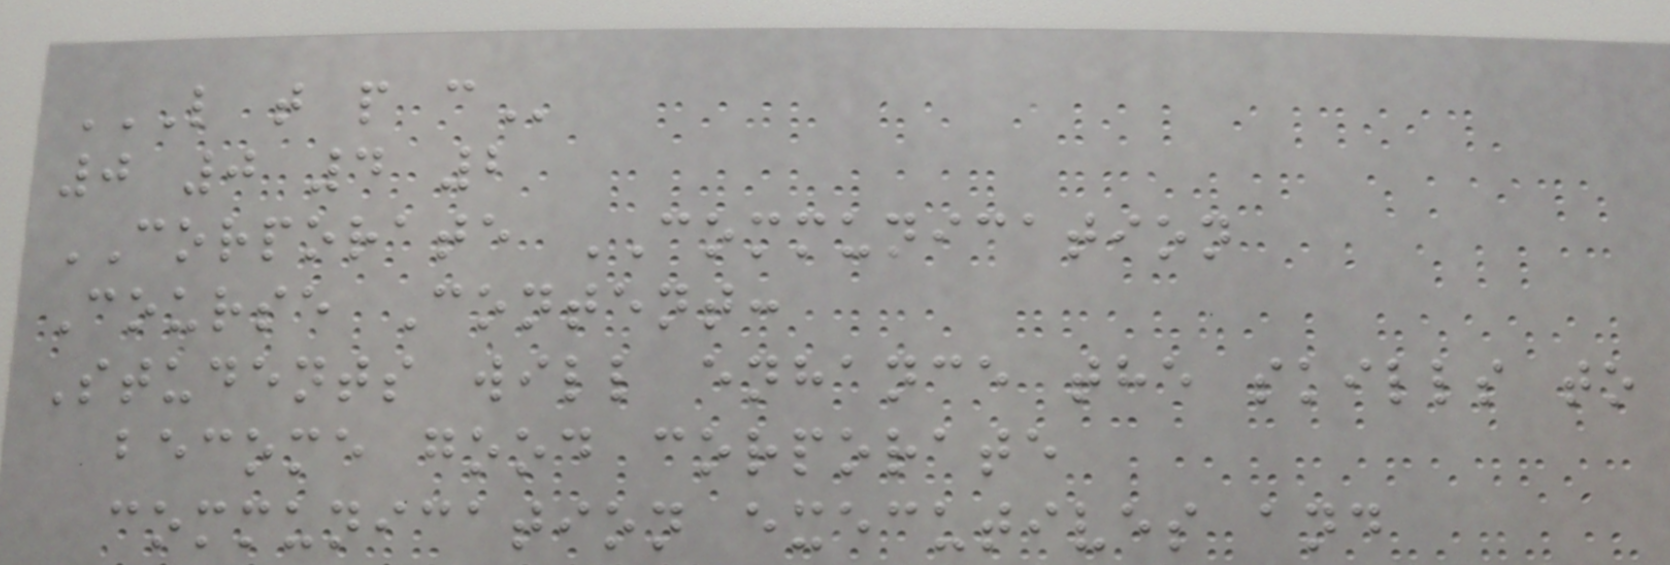L T P C
0 0 4 2
CORPORATE COMMUNICATION
Course Content:
Students will enhance the skills to
become good corporate
communication executives and
